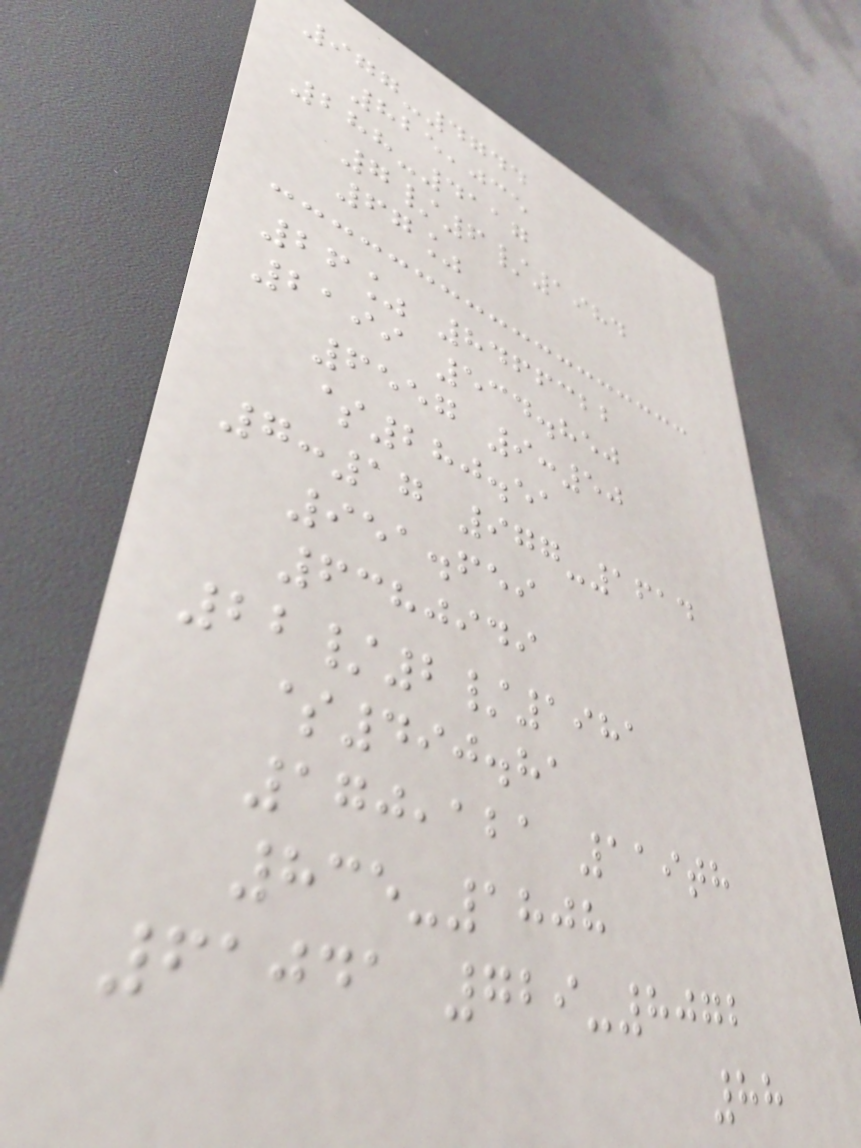977-4744
825,035
288-4117
7/6/1984
67%
26% 8466322
2199 534.850
6557 9:50
$280.51
7:17 977-1614
951.659
6380949
22/2/1981
$490.81
170,121 119th
835-1808
61041 729-8072
88
